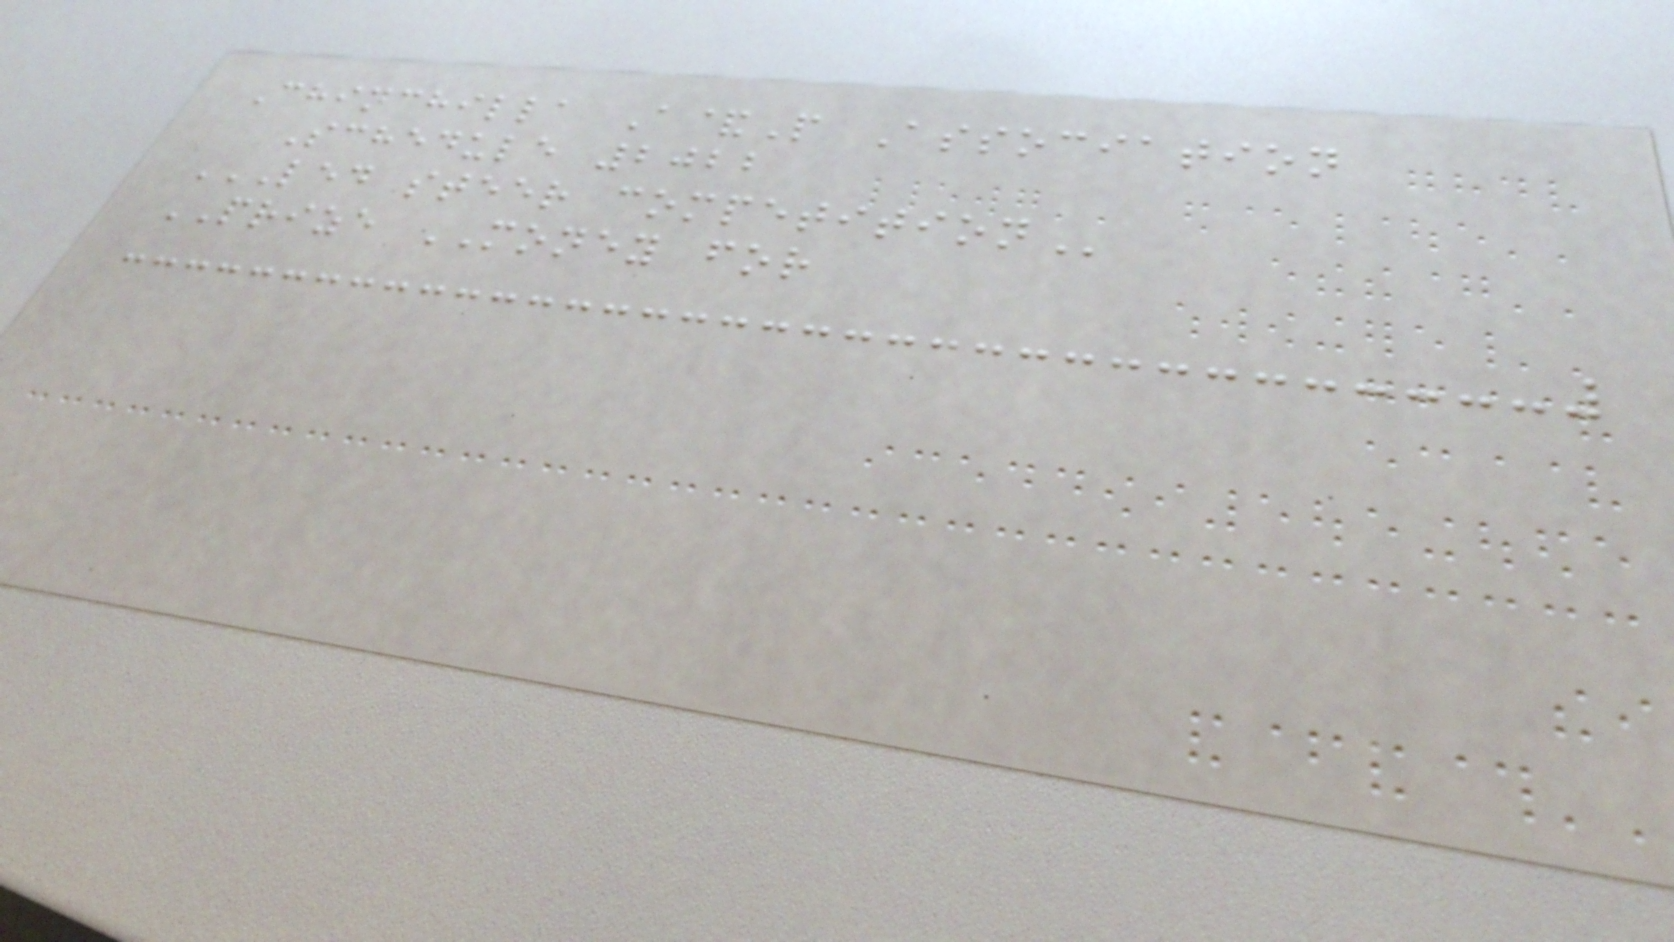Chinchilla A&P Association
Schedule 2022
LED STEER COMPETITION
PRIZE MONEY for
